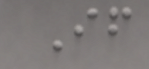If
